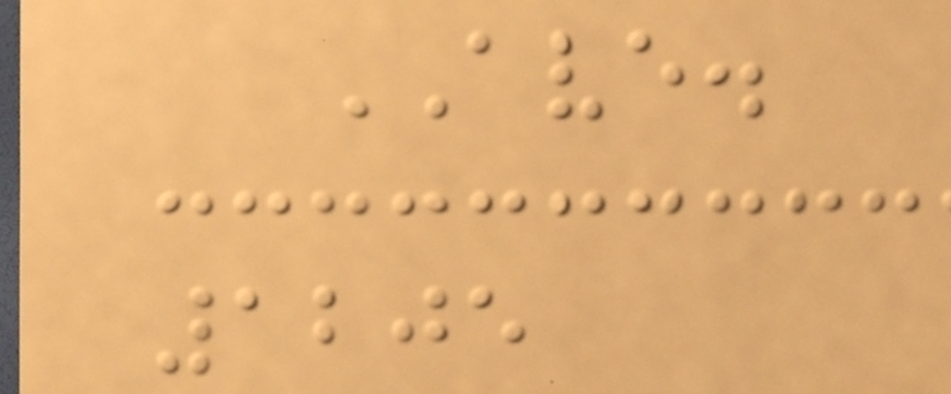AVE.
1205
